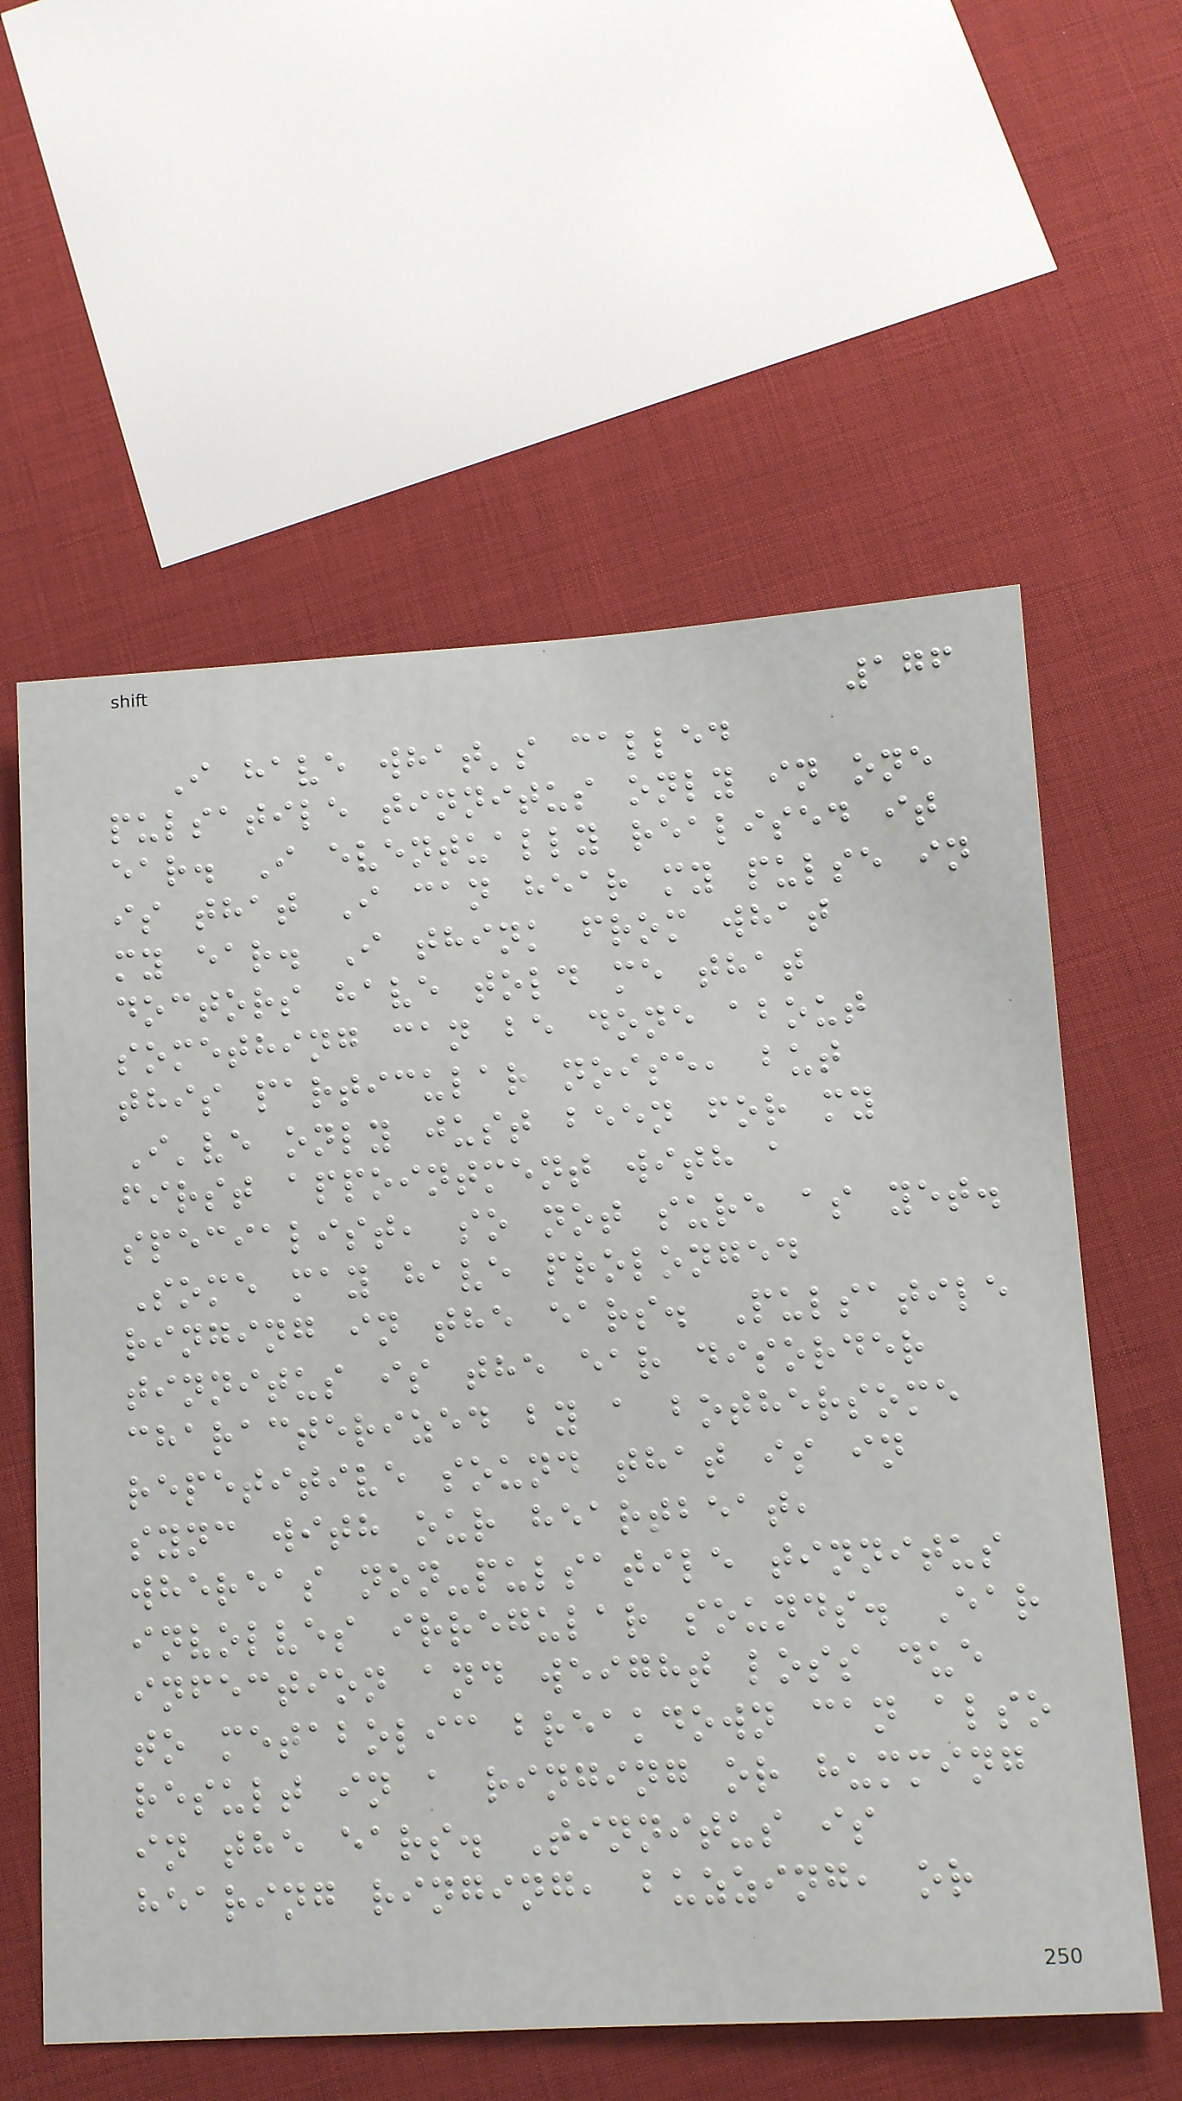176
I have what's called
pulsatile tinnitus only in one
ear. I eventually realised it
is that I can hear my pulse in
my ear. I think from what
doctors have told me that
something can be done about
this particular noise, but
I've only just been for my
first appointment with a
specialist, so not sure as yet.
Some may have prolonged
ringing in the ears. Pulsatile
tinnitus is the ear disorder
characterized by a bothersome
repetitive sound that is in
sync with our heartbeat,
whereas non-pulsatile tinnitus
involves irregular sounds. Ear
infection and weight loss due
to metabolic breakdown can also
result in a ringing or humming
in the ears. Tinnitus is
hearing ringing, buzzing, or
